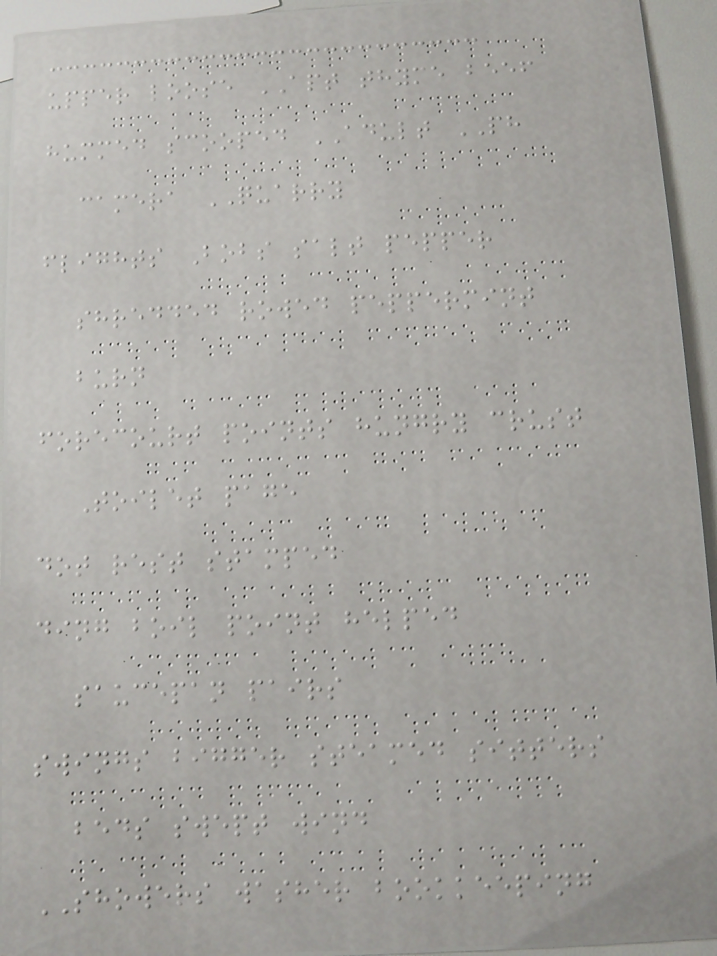upper loose APT thyme beef
hummed scooped ADULT PH
camera QUARRY
flights Bobs salt pepper
shredded rowed peppermint
burn
forecourt points hungry crust
Toilet page
dot rest stamped
ding boil point helped
saucepan pairs
swings bigger steamed sitters
beds swept wind
SHOWERS washer bookkeeping
